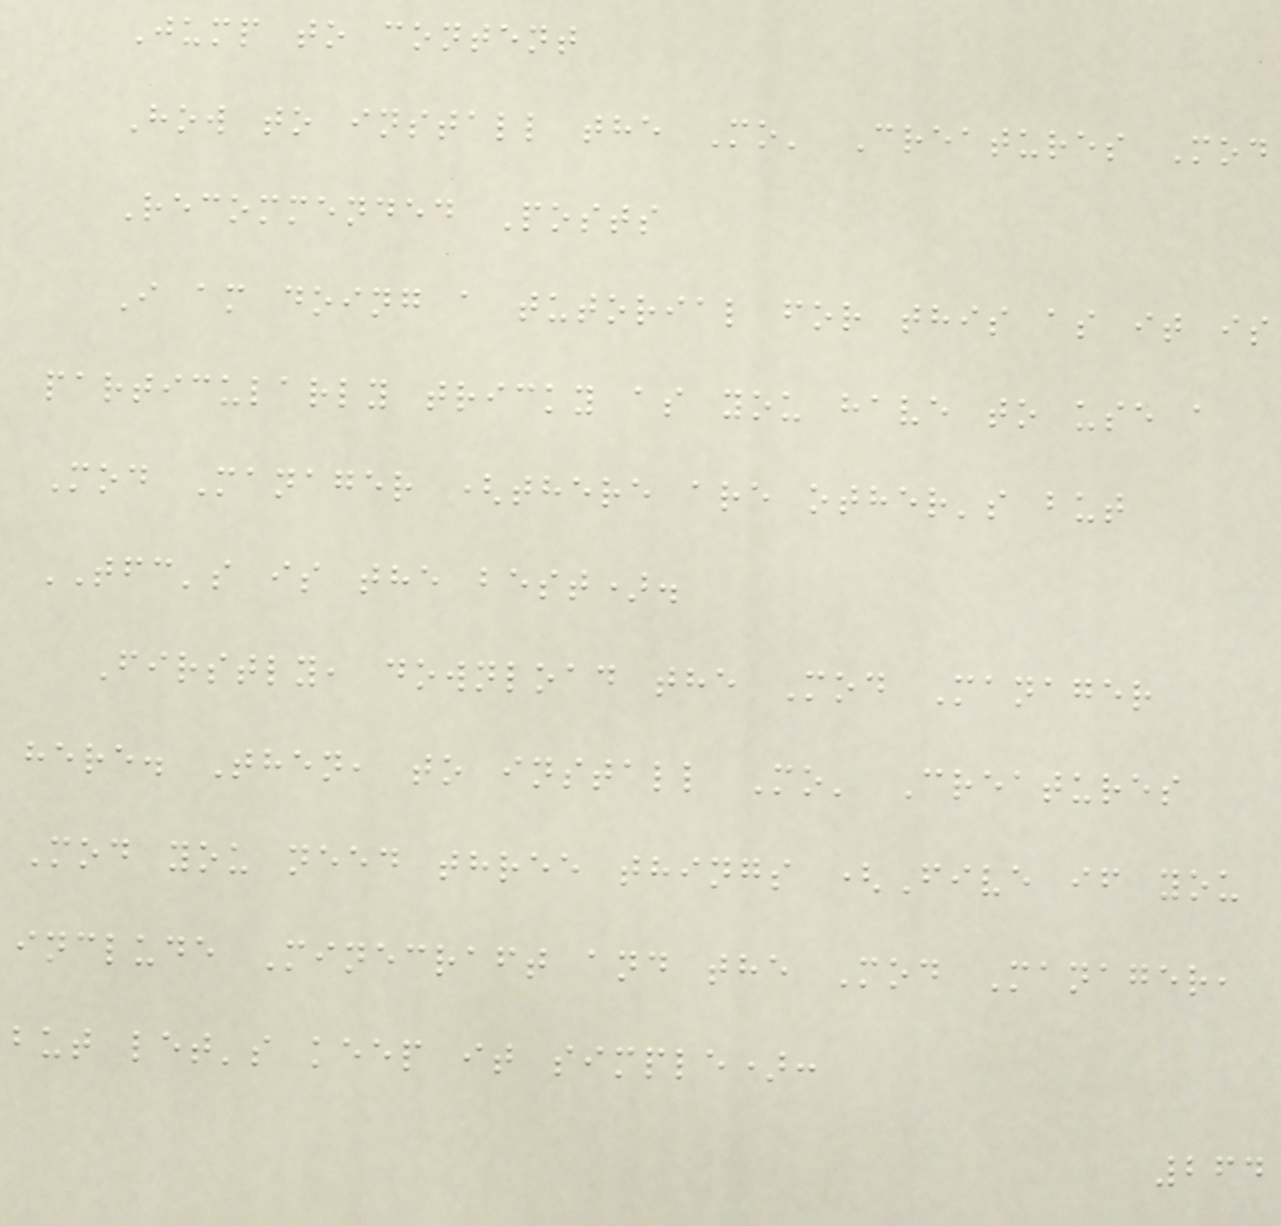Jump to content
How to install the Mo' Creatures Mod
Recommended Posts
I am doing a tutorial for this as it is
particularly tricky as you have to use a
Mod Manager (there are other's but
TFC's is the best).
Firstly, download the Mod Manager
here. Then, to install Mo' Creatures
Mod you need three things (Five if you
include Minecraft and the Mod Manager,
but let's keep it simple):
264
